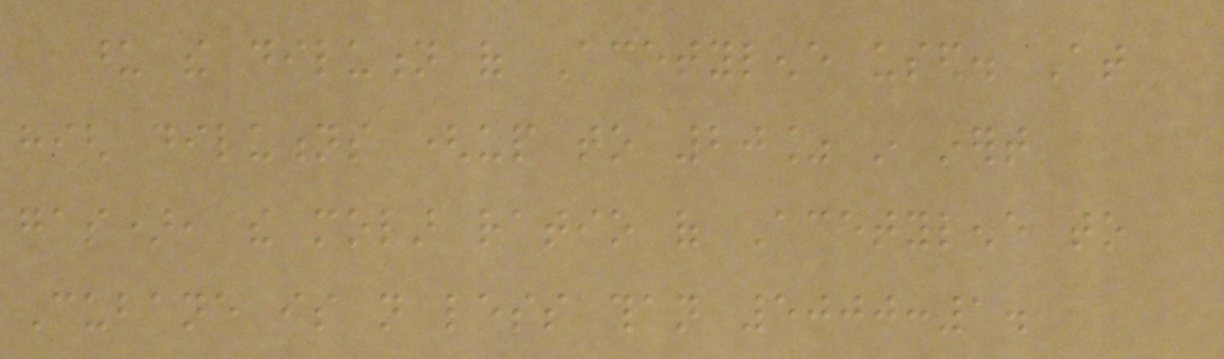upon the dilution of Acetylene used. At
high dilutions (up to 20% in inert
gas), the molar ratio of Acetylene to
Cubane is not less than 5000:1.
